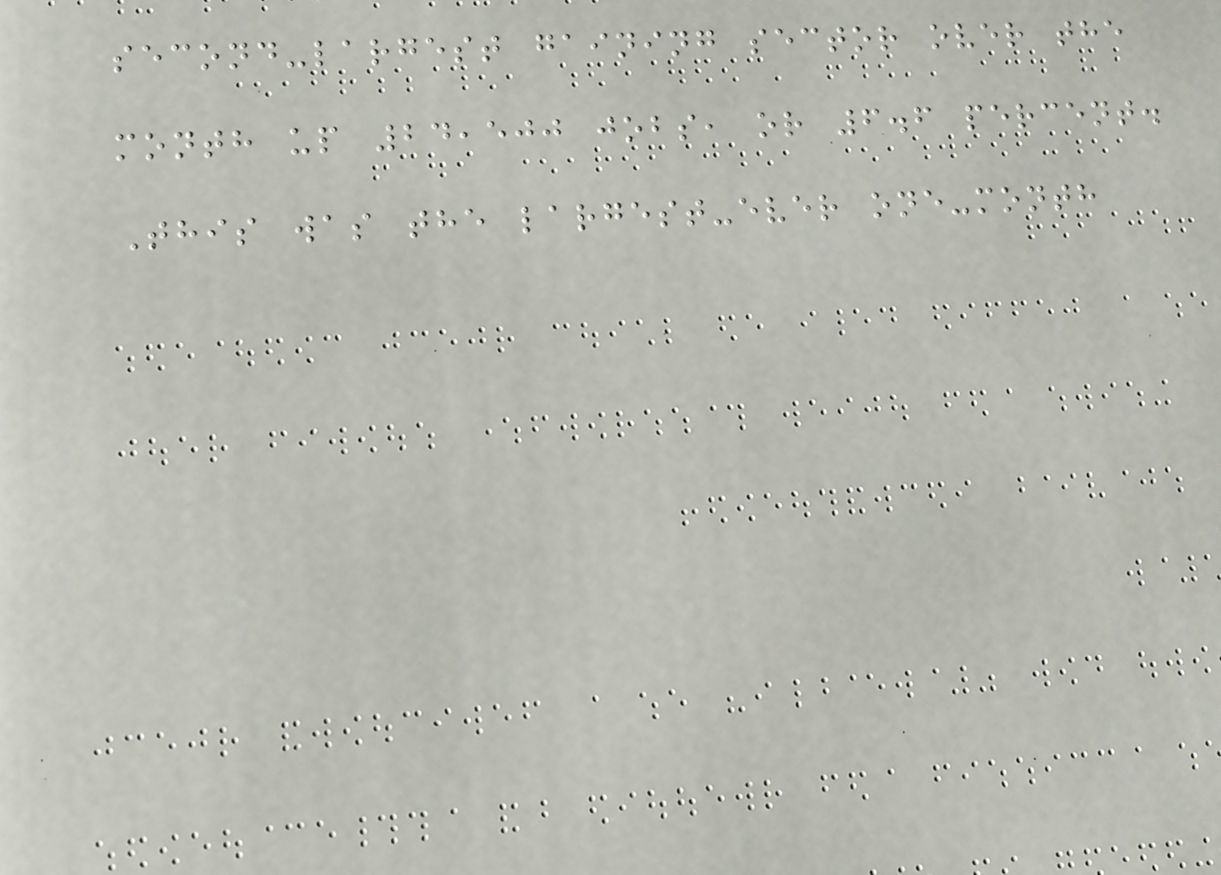second-largest gaining sector over the
month up 24,500 jobs, or 6.6 percent.
This was the largest-ever one-month
